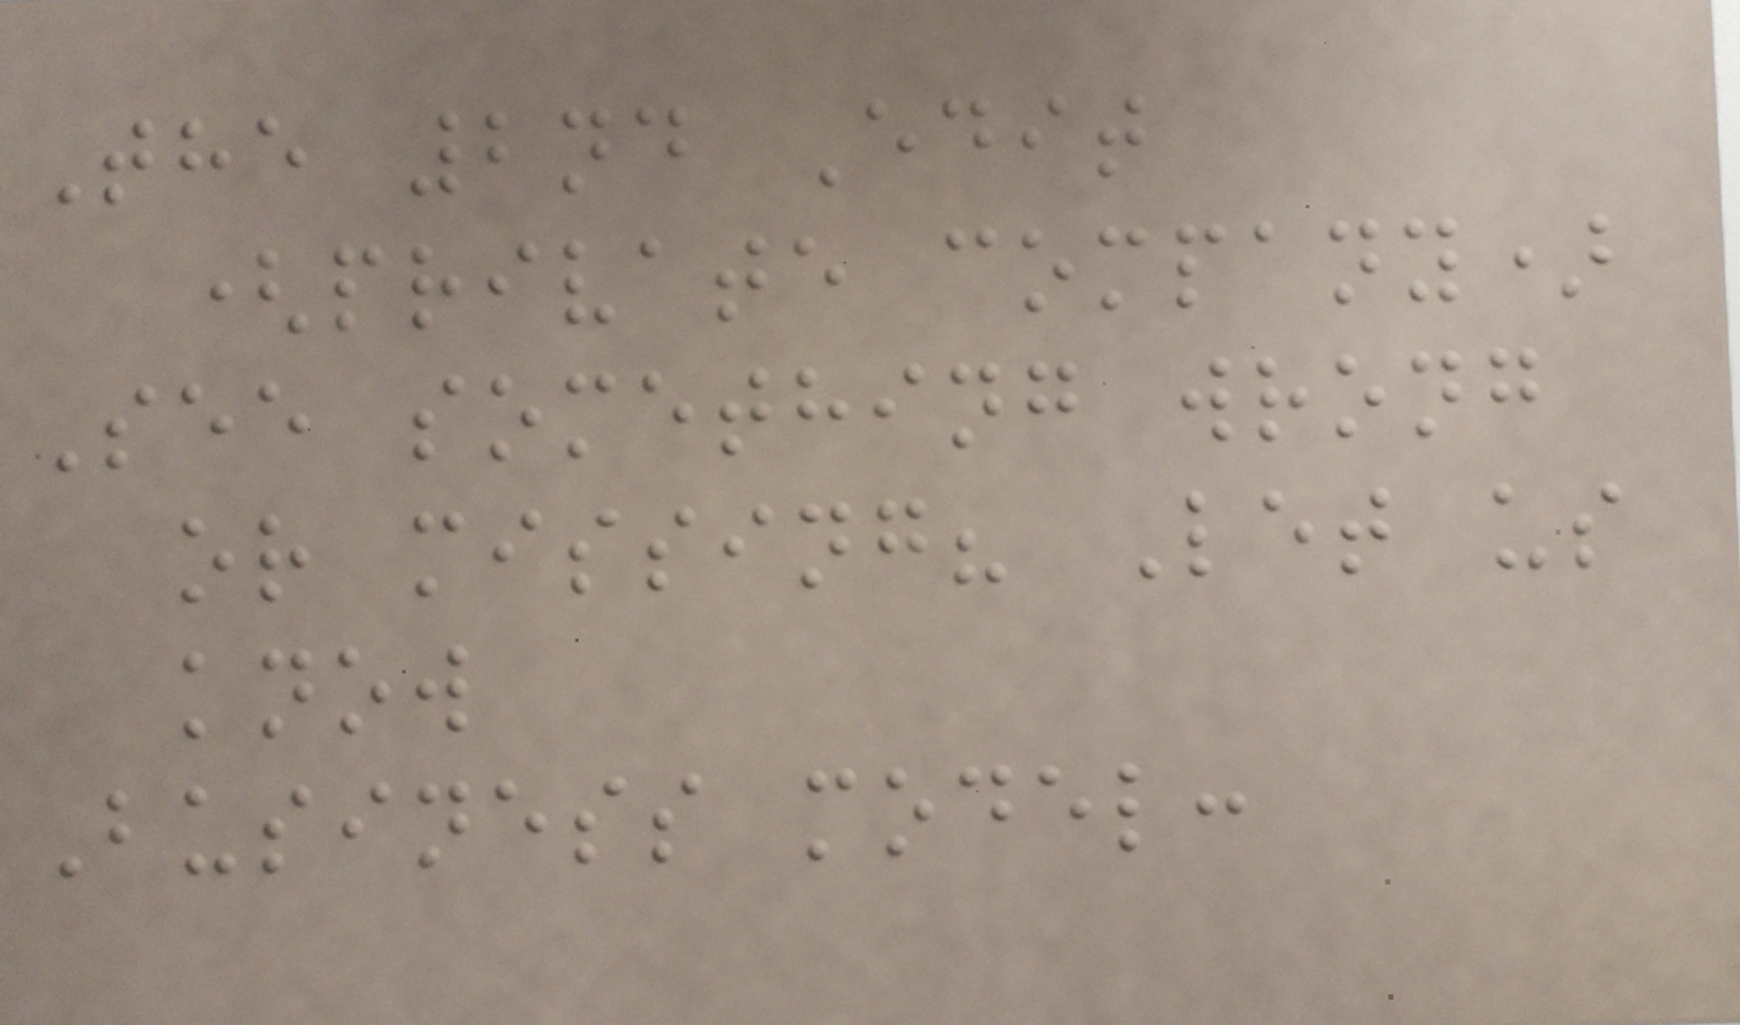The 2nd Edit
(private company)
See something wrong
or missing? Let us
know
Business model:
